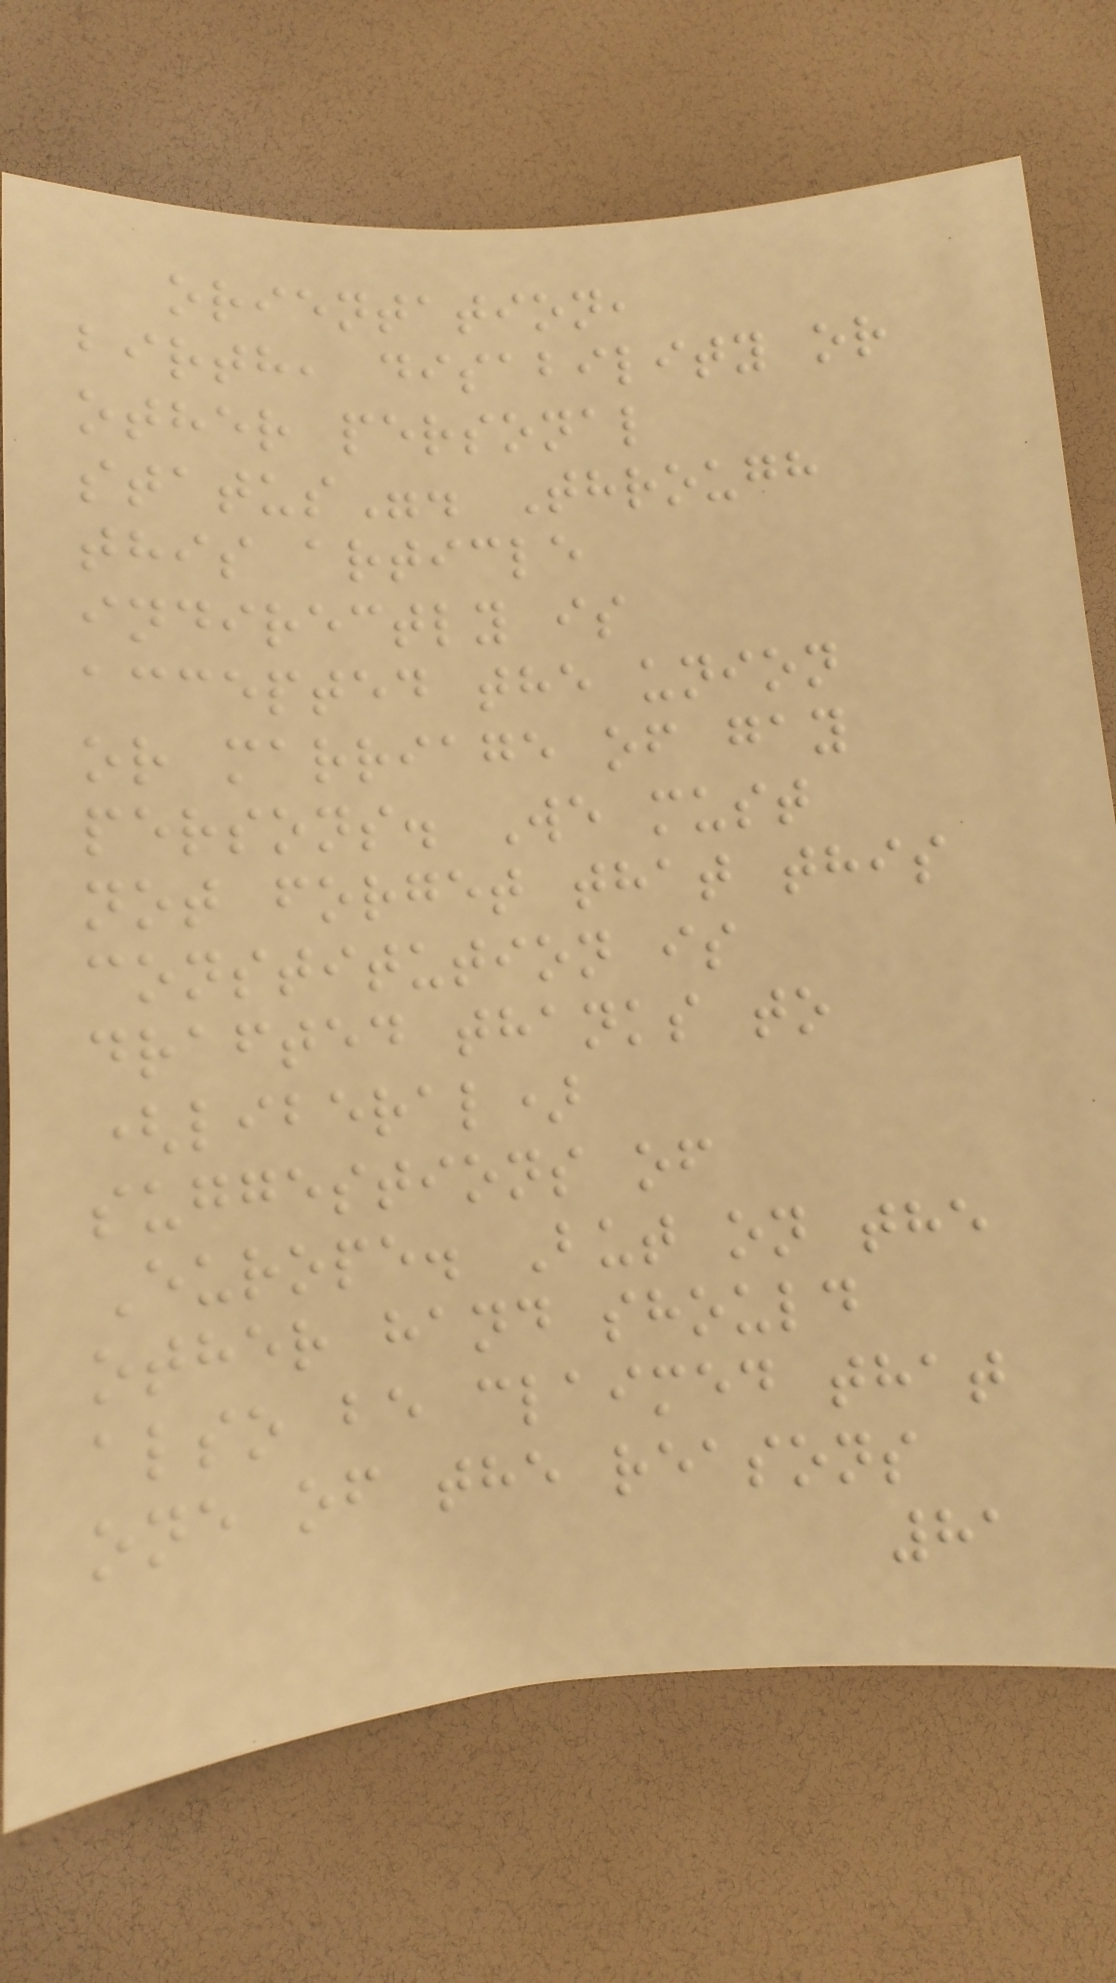orientation,
birth, disability or
other personal
status". Through
this article
indirectly is
accepted the union
or marriage of gay
persons. We must
not forget that this
constitution is
drafted thanks to
(liberal)
suggestions of
Europe. But on the
other hand should
also be claimed that
one of the reasons
81
